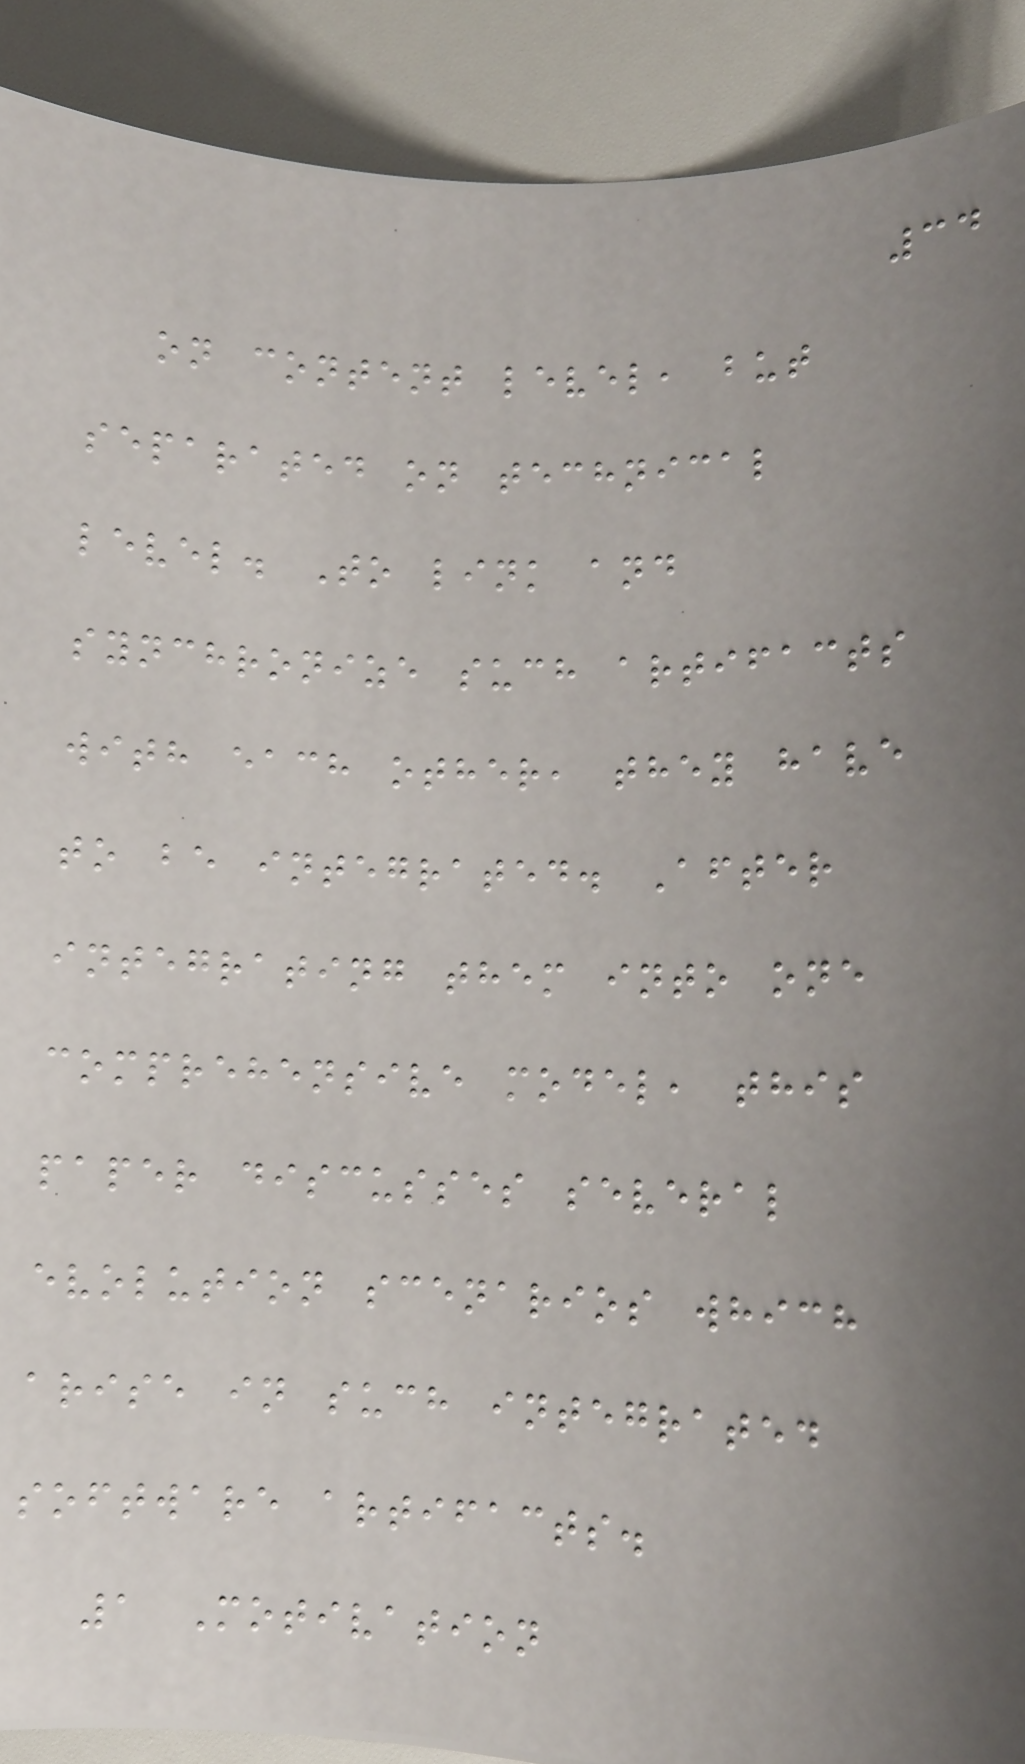34
on content level, but
separated on technical
level. To link and
synchronize such artifacts
with each other, they have
to be integrated. After
integrating them into one
comprehensive model, this
paper discusses several
evolution scenarios which
arise in such integrated
software artifacts.
1 Motivation
